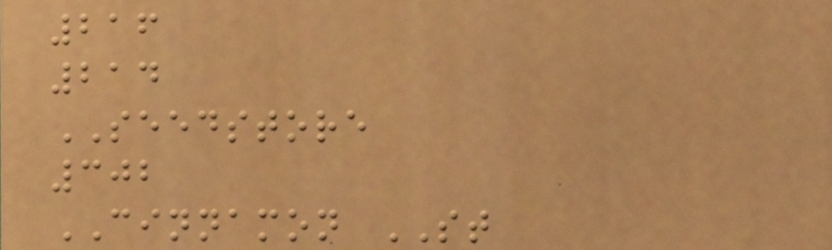216
214
SEEDSTORE
302
CINNAMON ST
